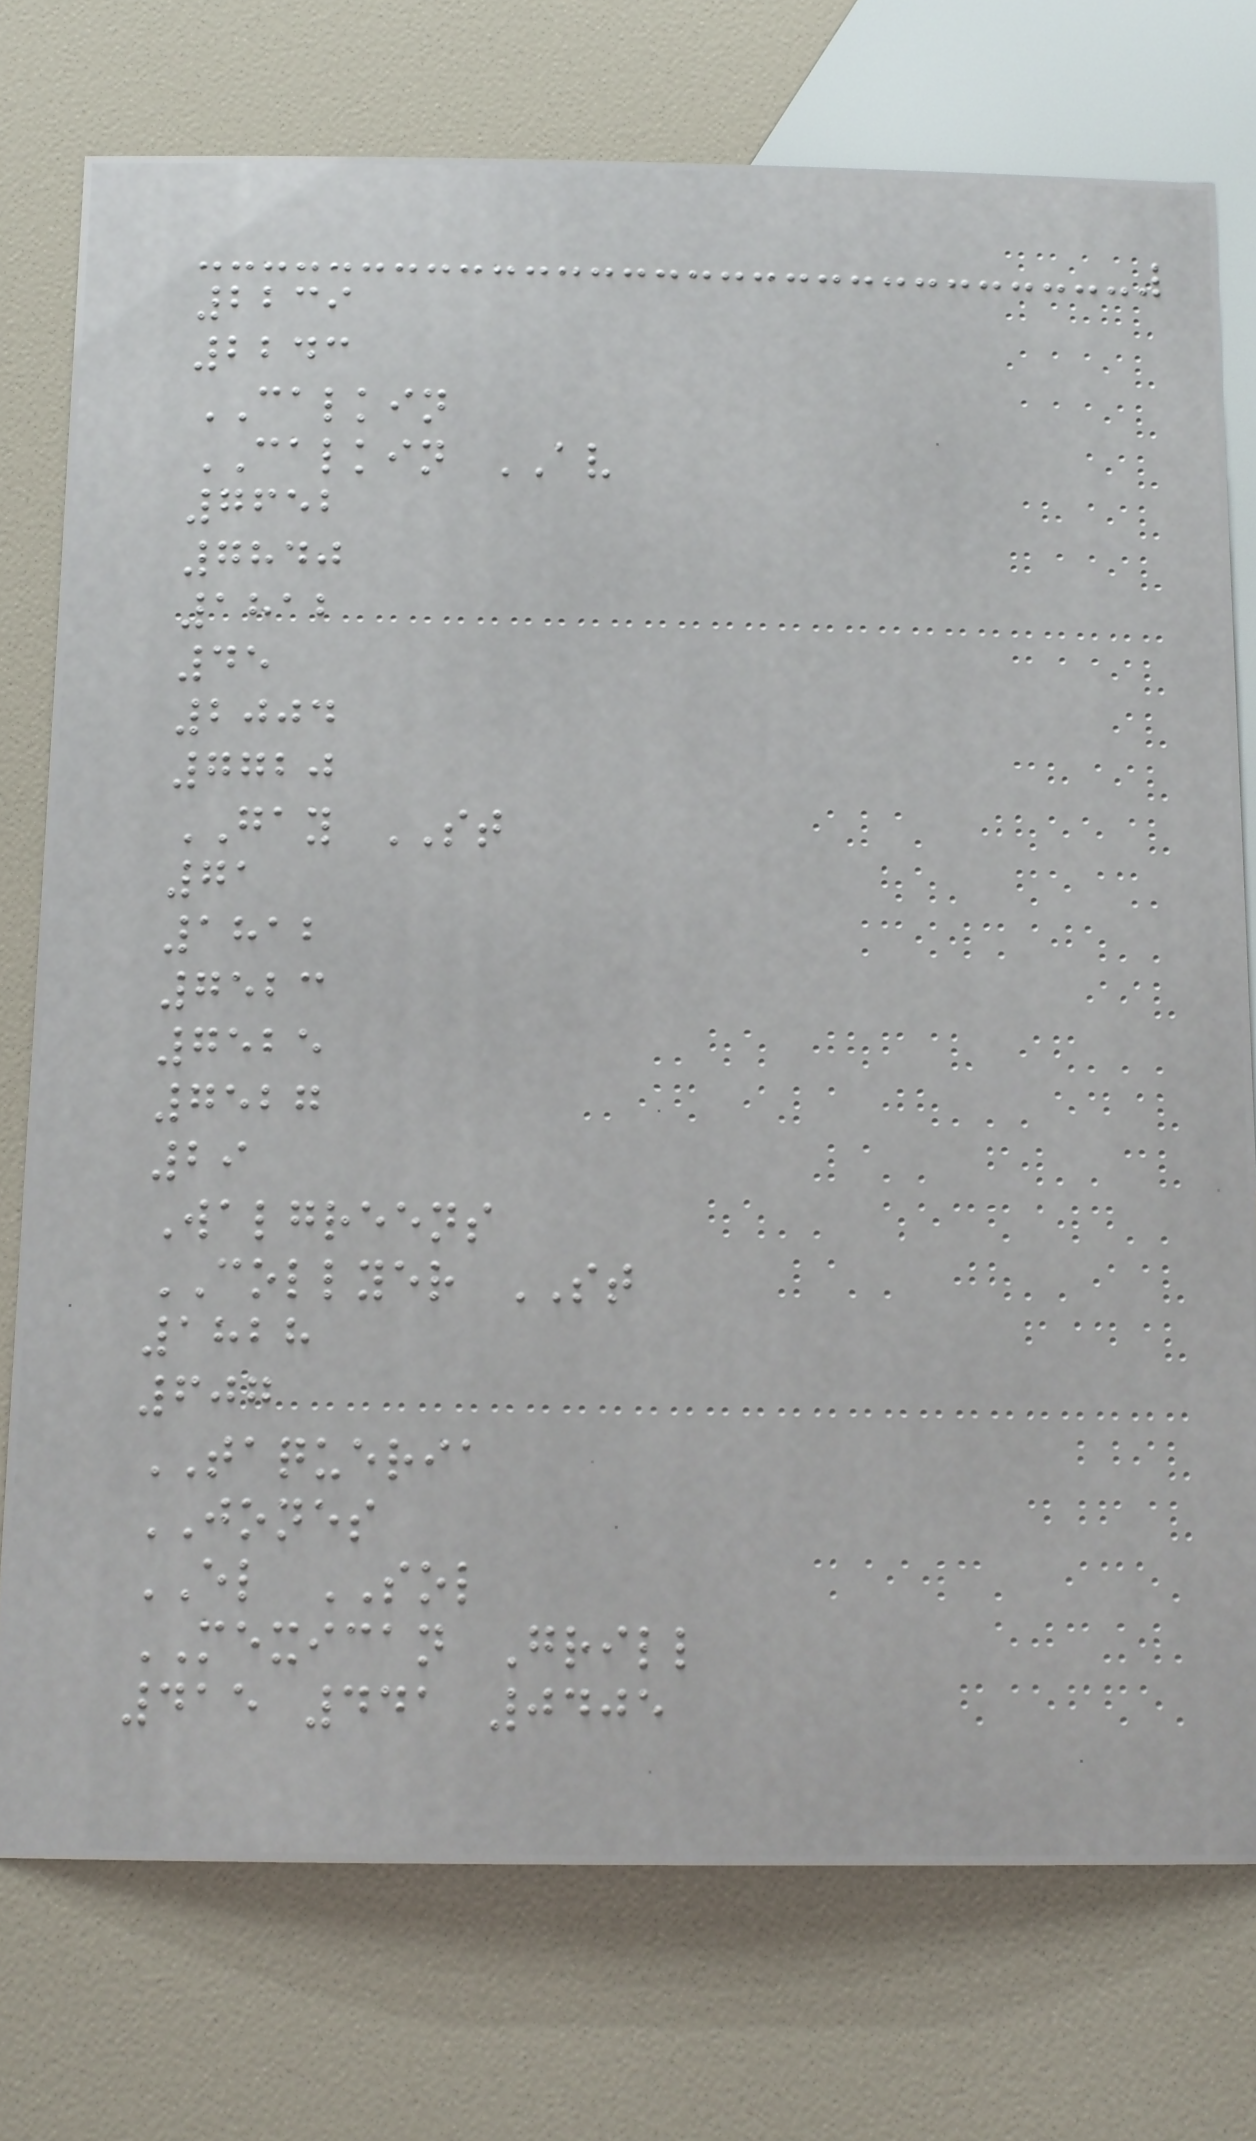2239
2243
CALKIN
CALKIN AV
7652
7840
1812
45
2004
7720
GAY ST
71
1812
7523
7525
7527
29
Walgreens
COLLYER ST
1828
607
TAQUERIA
JONES
EL SOL
MEXICAN Grill
415 441 0405
